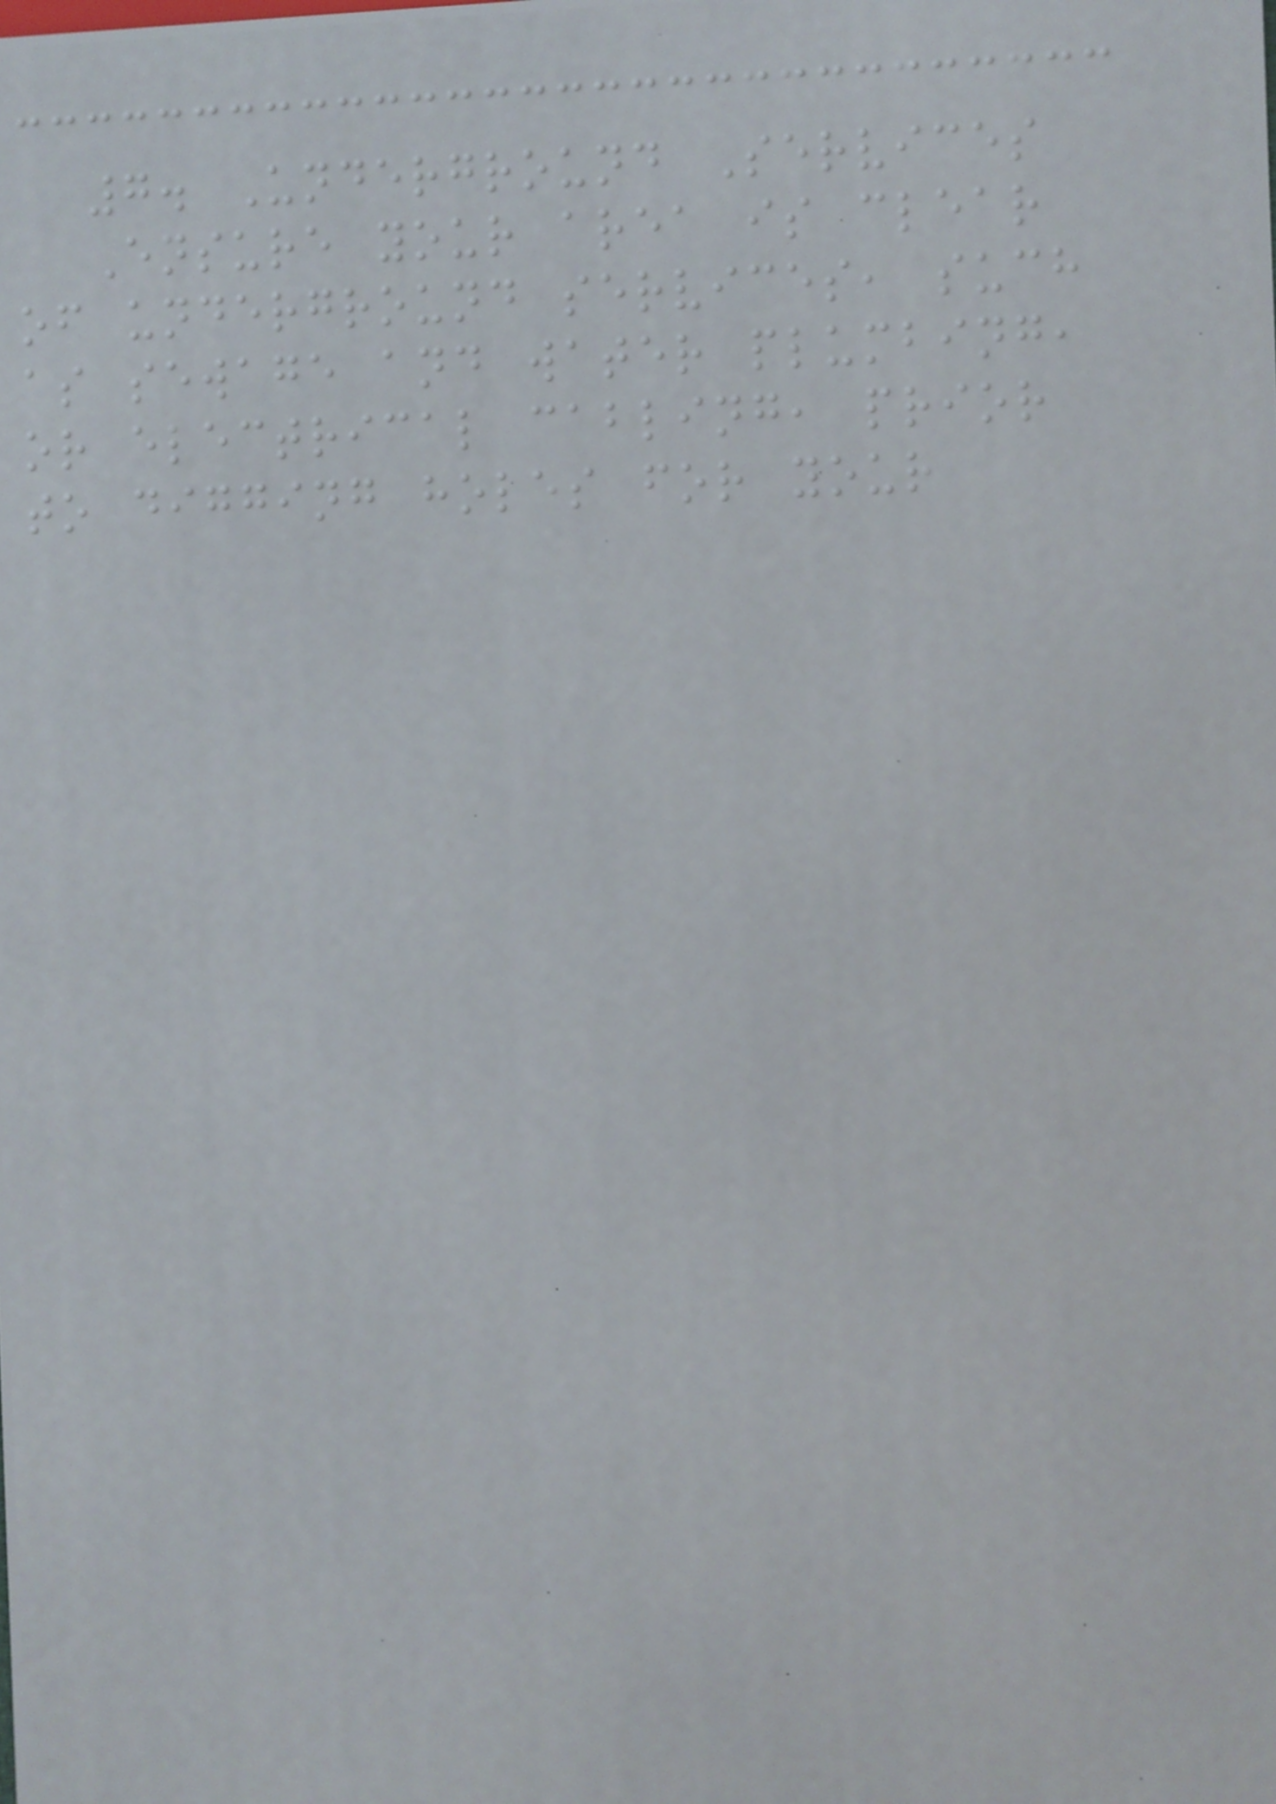7. Underground Services
Ensure your area is clear
of underground services, such
as sewage and water plumbing,
or electrical cabling, prior
to digging holes for your
